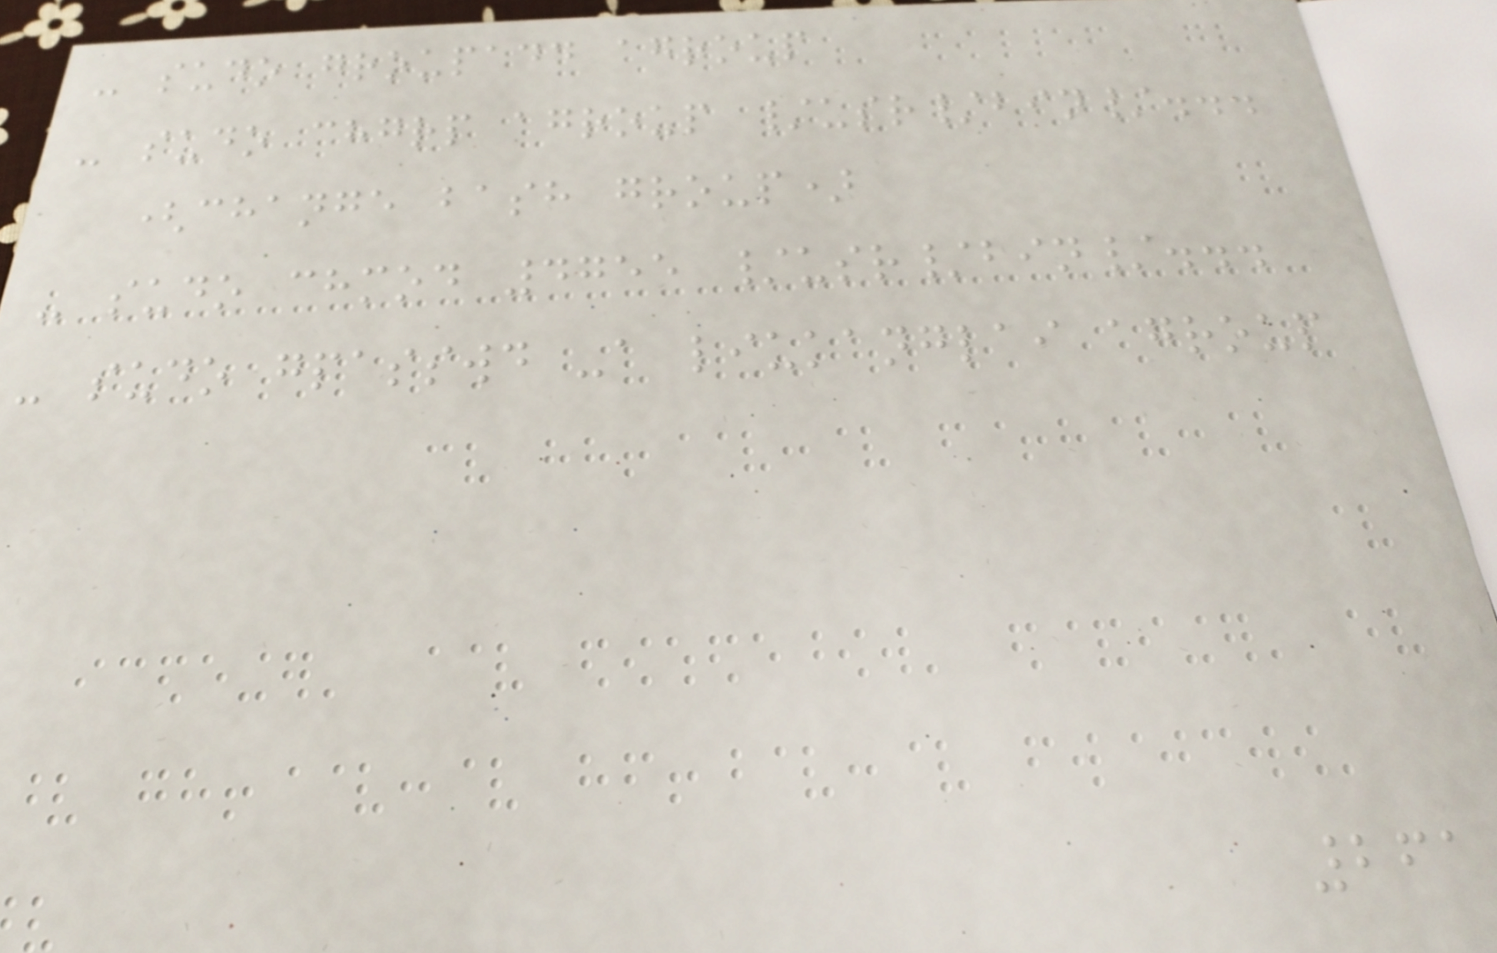- sudo groupadd agroup
- sudo chgrp agroup /usr/bin/...
(change bash group)
- sudo chmod 4755 /usr/bin/...
- sudo gpasswd -a liukanglai agroup
261
